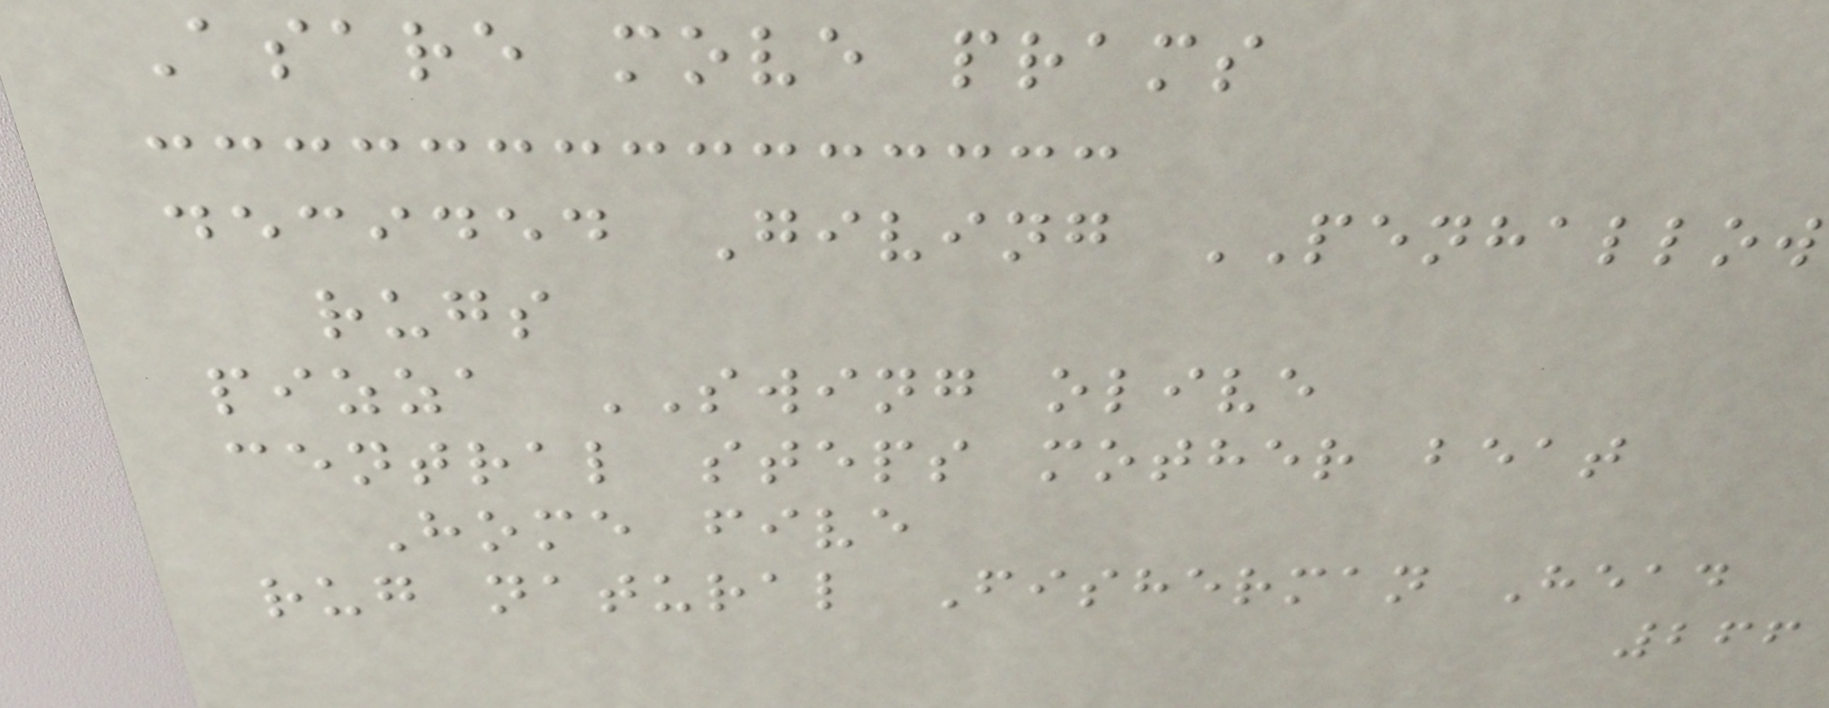Asare move prams
decided Giving PENHALLOW
rugs
pizza SWING olive
central steps mother beat
Home five
rug natural Fisherman Head
266
